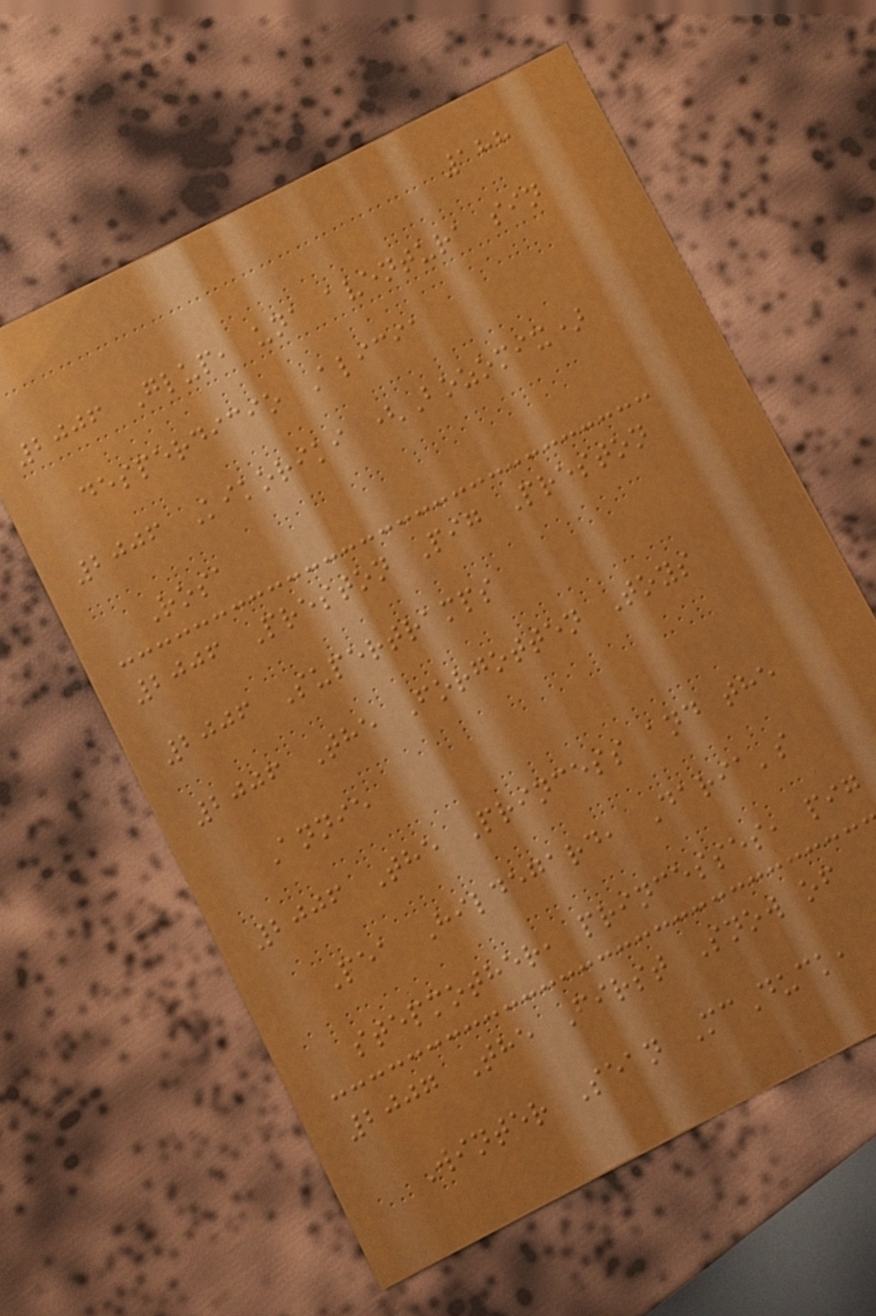188
2006 Glup, una aventura sin
desperdicio Alicia
2006 Kikoriki (Bozomix)
Rosa
2006 Preston Pig Preston
2006 Supertramps
2006 The Forgotten Toys
Annie
2006 The Princess and the
Pea Hildegard, Daria's
stepmother, princesses, pig
2007 The First Snow of
Winter Sean McDuck,
